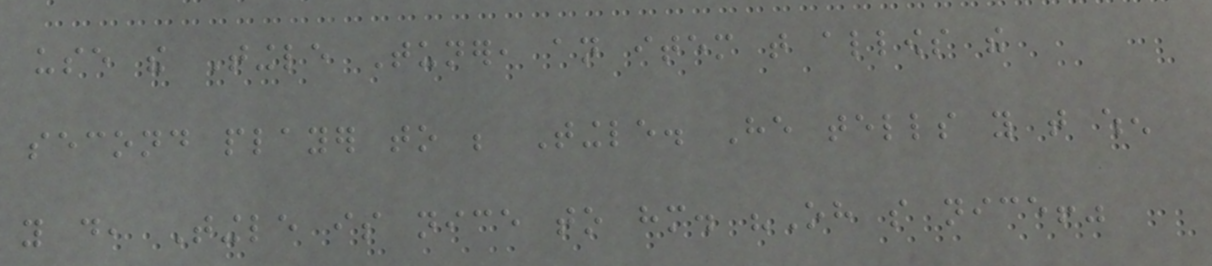use the Tingle Tuner, an item that allows the
second player to be Tingle. He tells you that when
you do, Tingle is nice to him. "Oh so nice!"
